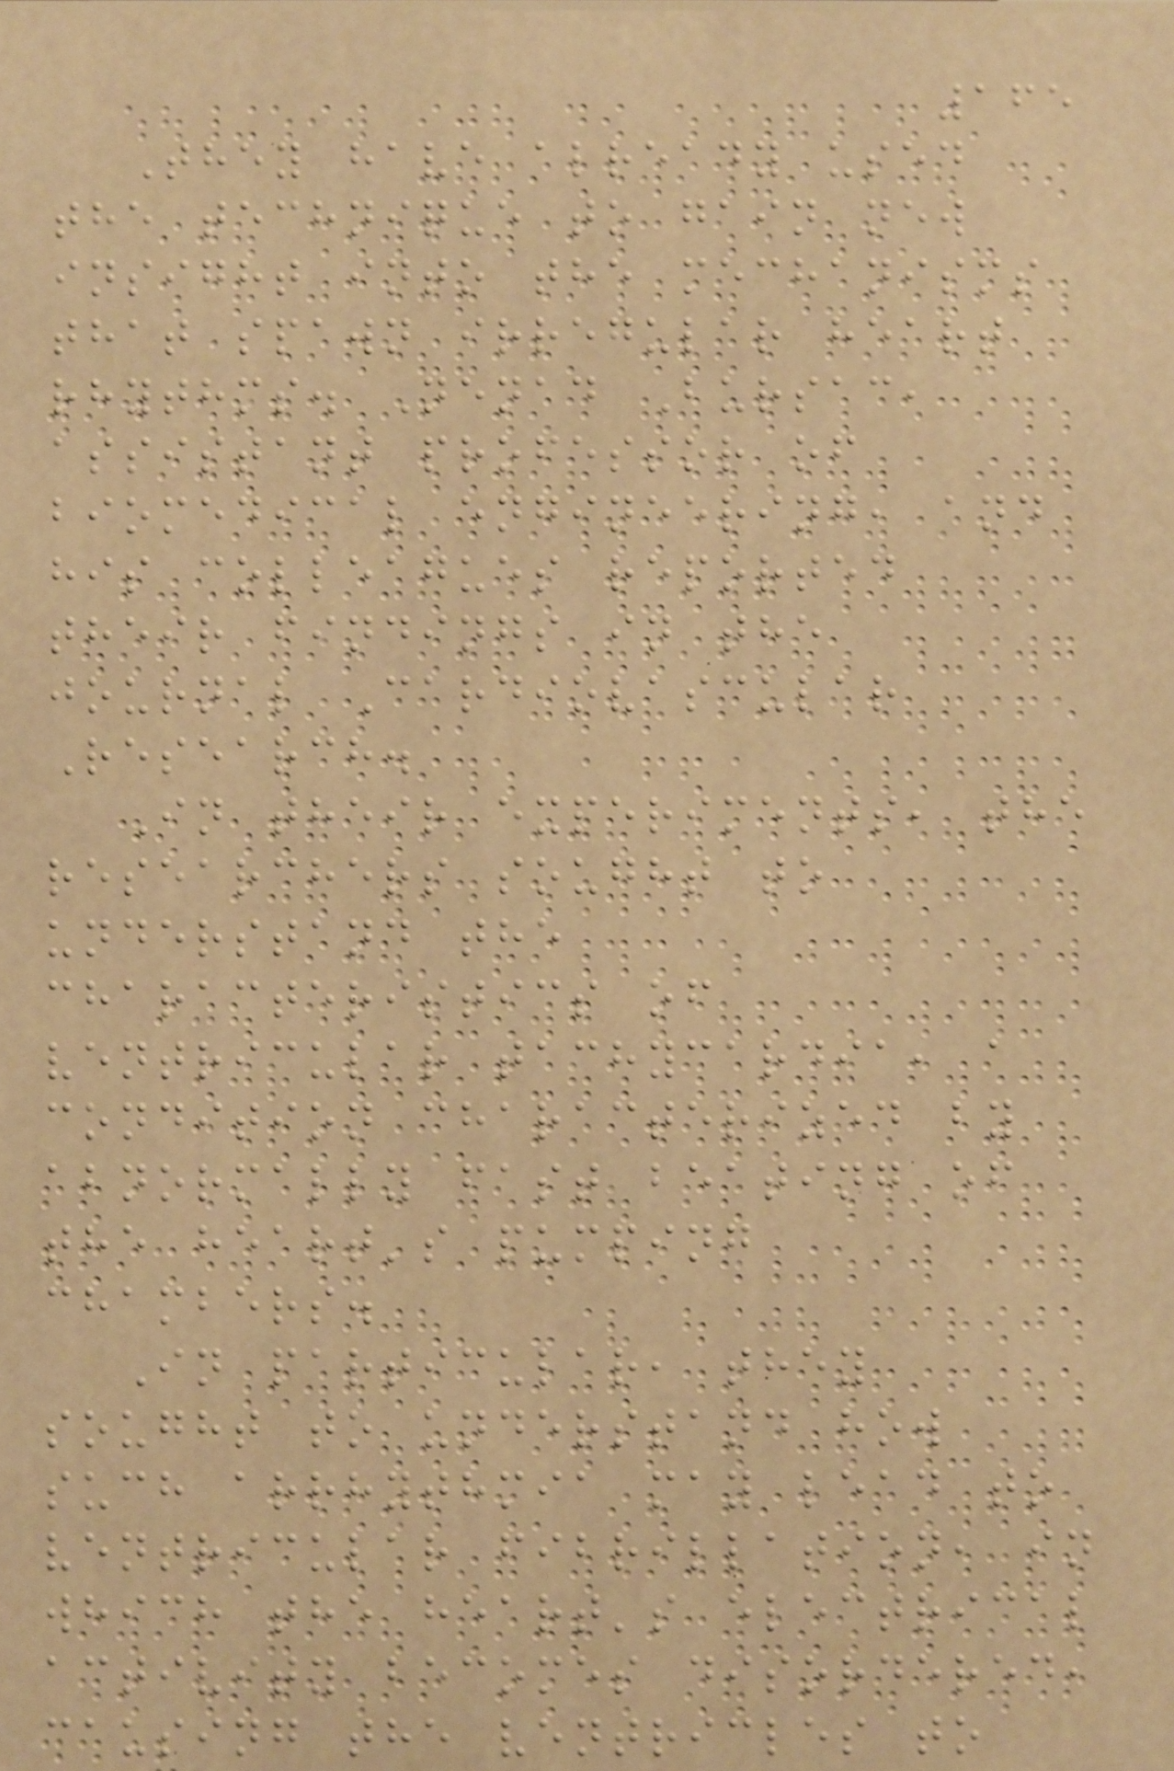165
They have already used
the technique to gain new
insight into the mechanisms
that spawn irregular heart
rhythms. Nenad Bursac,
assistant professor of
biomedical engineering, and
his colleagues reported
their findings in the
journal Cardiovascular
Research.
In their experiments, the
researchers sought to
understand the
characteristics of
ventricular tachycardia, a
condition characterized by
abnormally fast beating of
the heart's pumping
chambers.
In particular, they
sought to understand how
such arrhythmia may lead to
ventricular fibrillation, in
which the heart's electrical
activity becomes disordered,
causing the ventricles to
